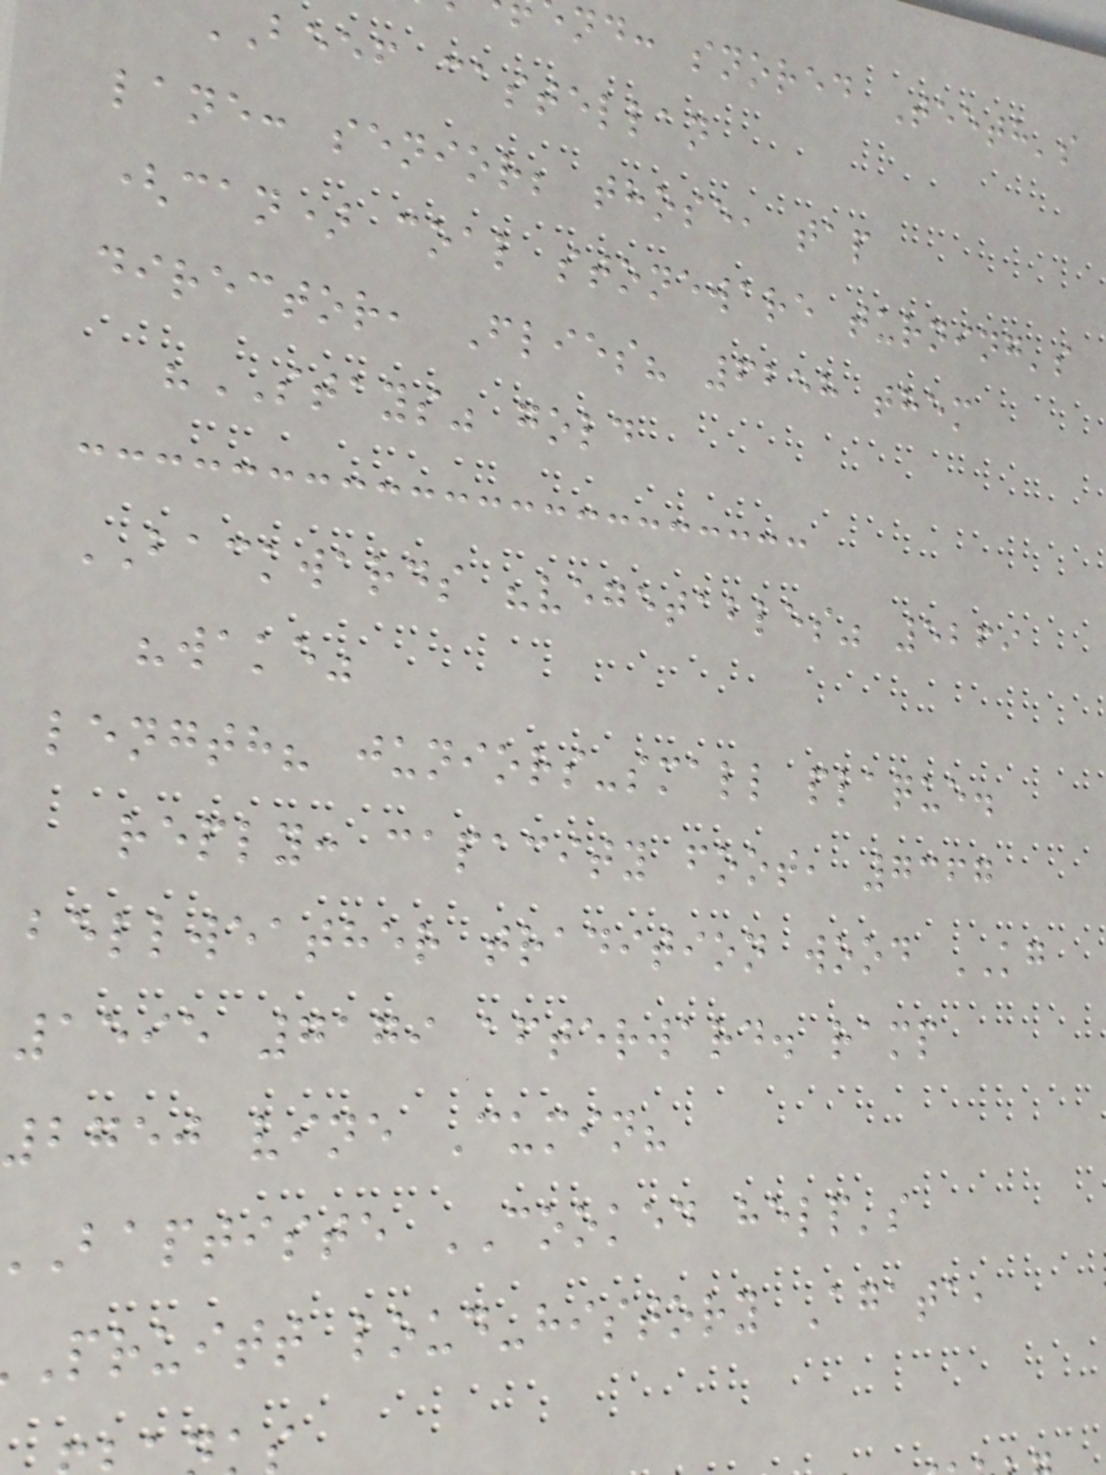nd: snored Teeth's
beef castellan
lane: senior; those, tap
(can) coal stoneware turning's
director, Flies? 6258 them
"STAYS" gold
BACKWARDS "vegetables" 5269
"wake"
length? juniors-small plaque.
reply: capacity foot, 7367
bellweather tradition wood KG
1595 7179 afterward. ramp
2750 vine Cumin?
baptiste COOKED help's
pruitt loud-history Agata,
